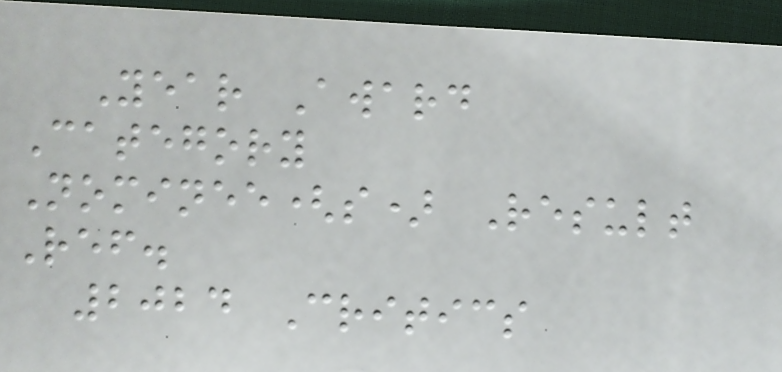Year Award
Category
Nominee(s) Result
Ref.
2024 Critics
